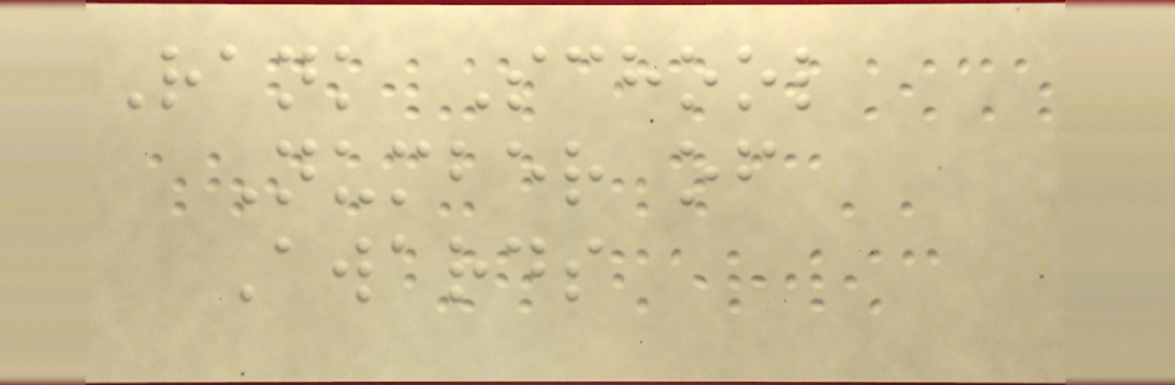Rank School
Number of
Awards
